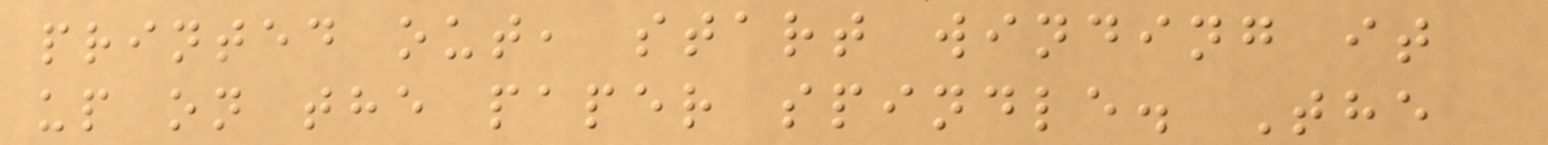printed out, start winding it
up on the paper spindle. The
